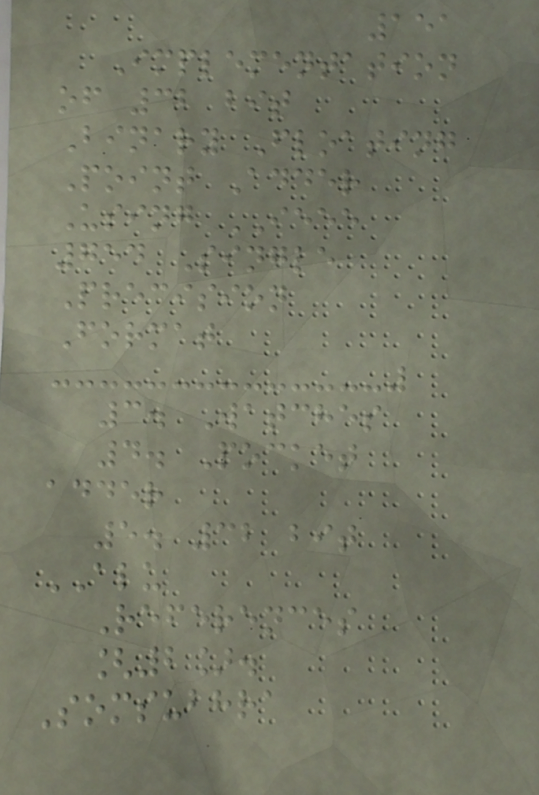151
Implementation
of 32 bit
Binary Floating
Point Adder
Using IEEE
754 Single
Precision
Format
3. Watches
4. Pocket
adder
5. 32 bit
ALU
References
[2].
Somsubhra
